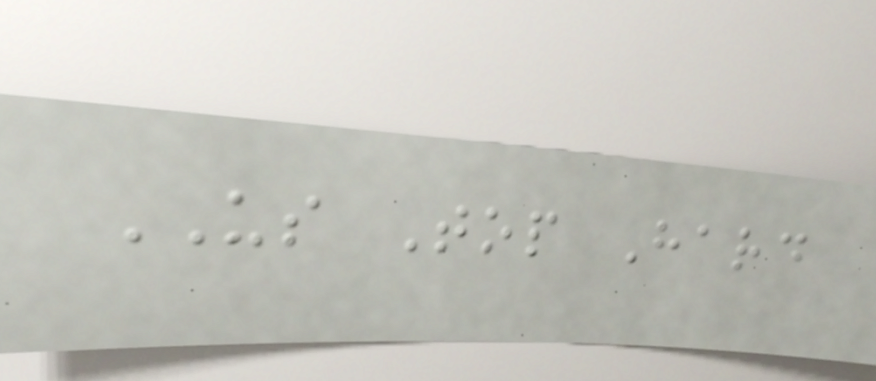US Top Hard
